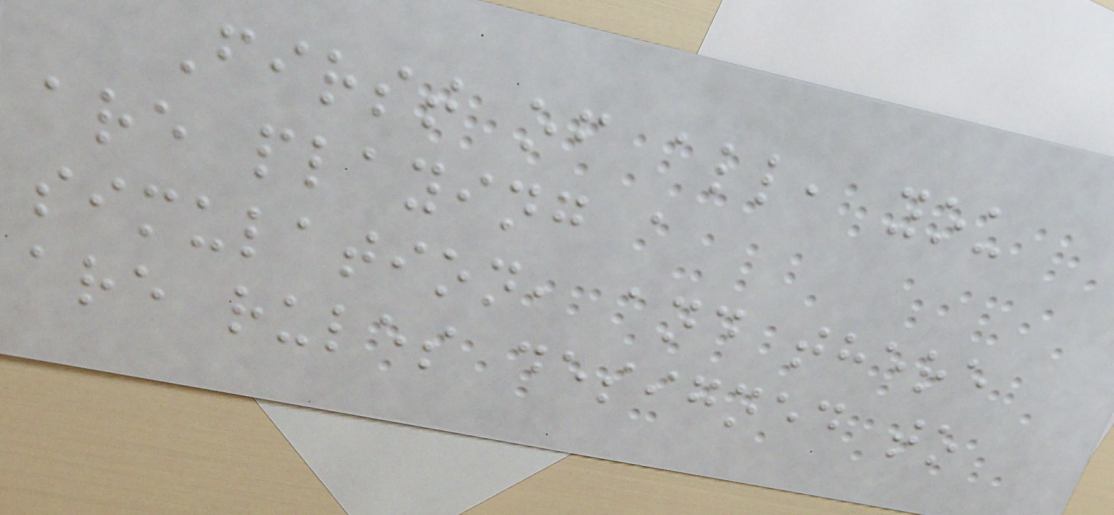First of all, you
are playing a
simulation, and there
are rules designed to
